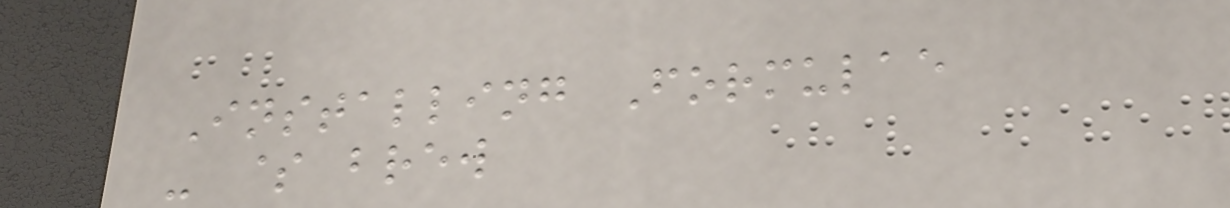Installing Formulae
- $ brew
